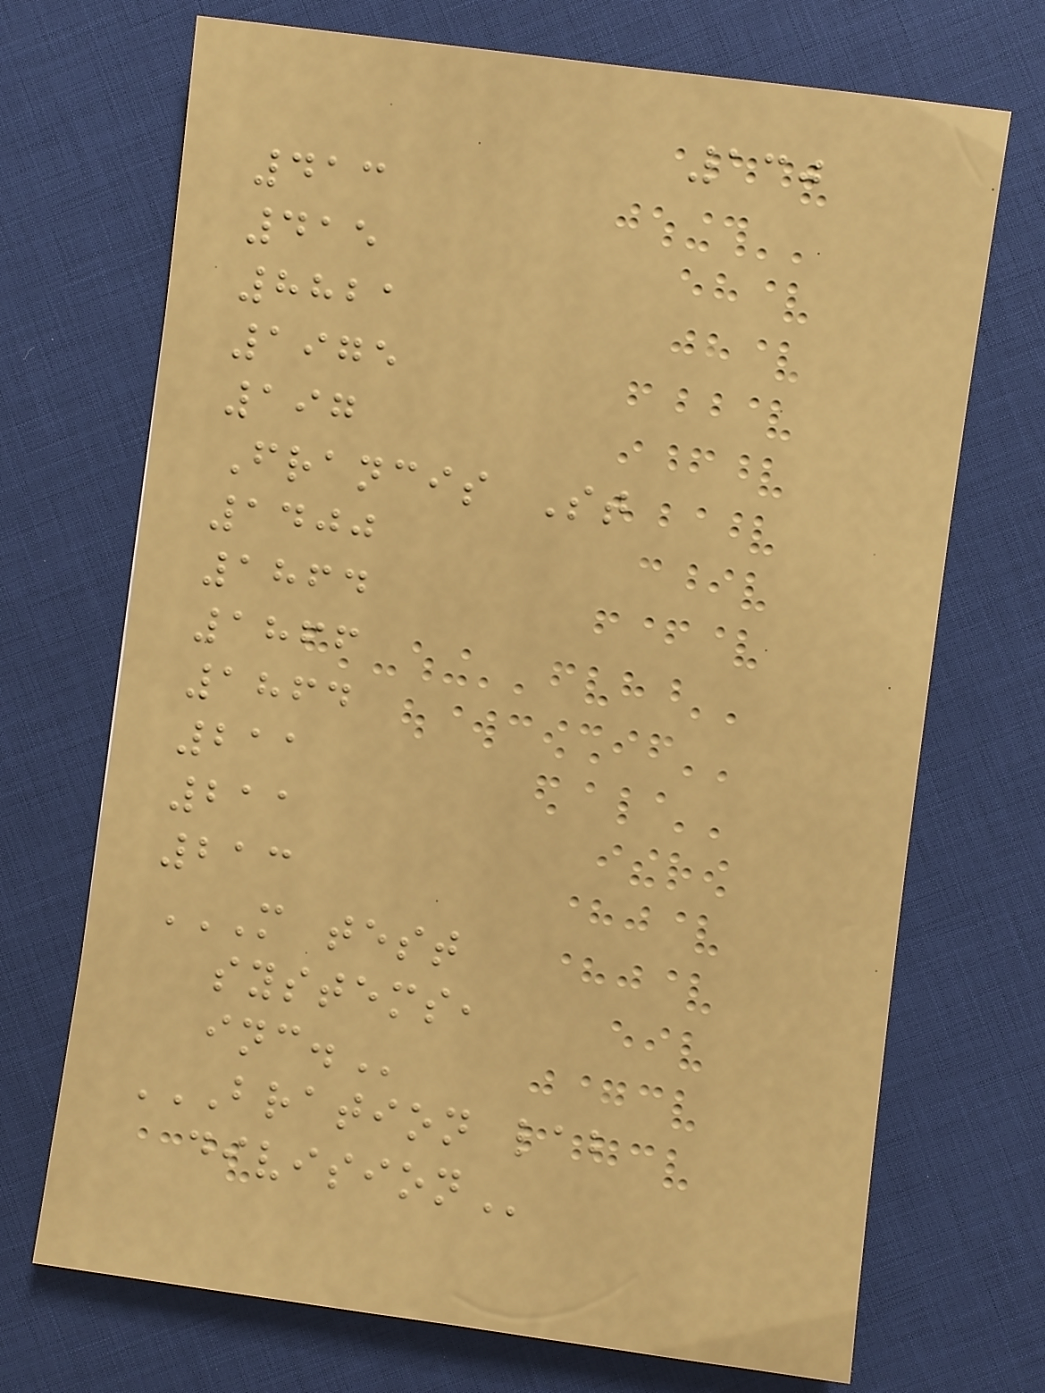130
413
415
8821
1975
197
Francis St
1400
1864
1866
1864
211
211
213
M TEST
SYSTEMS,
INC.
BRATION LAB
DIVISION
